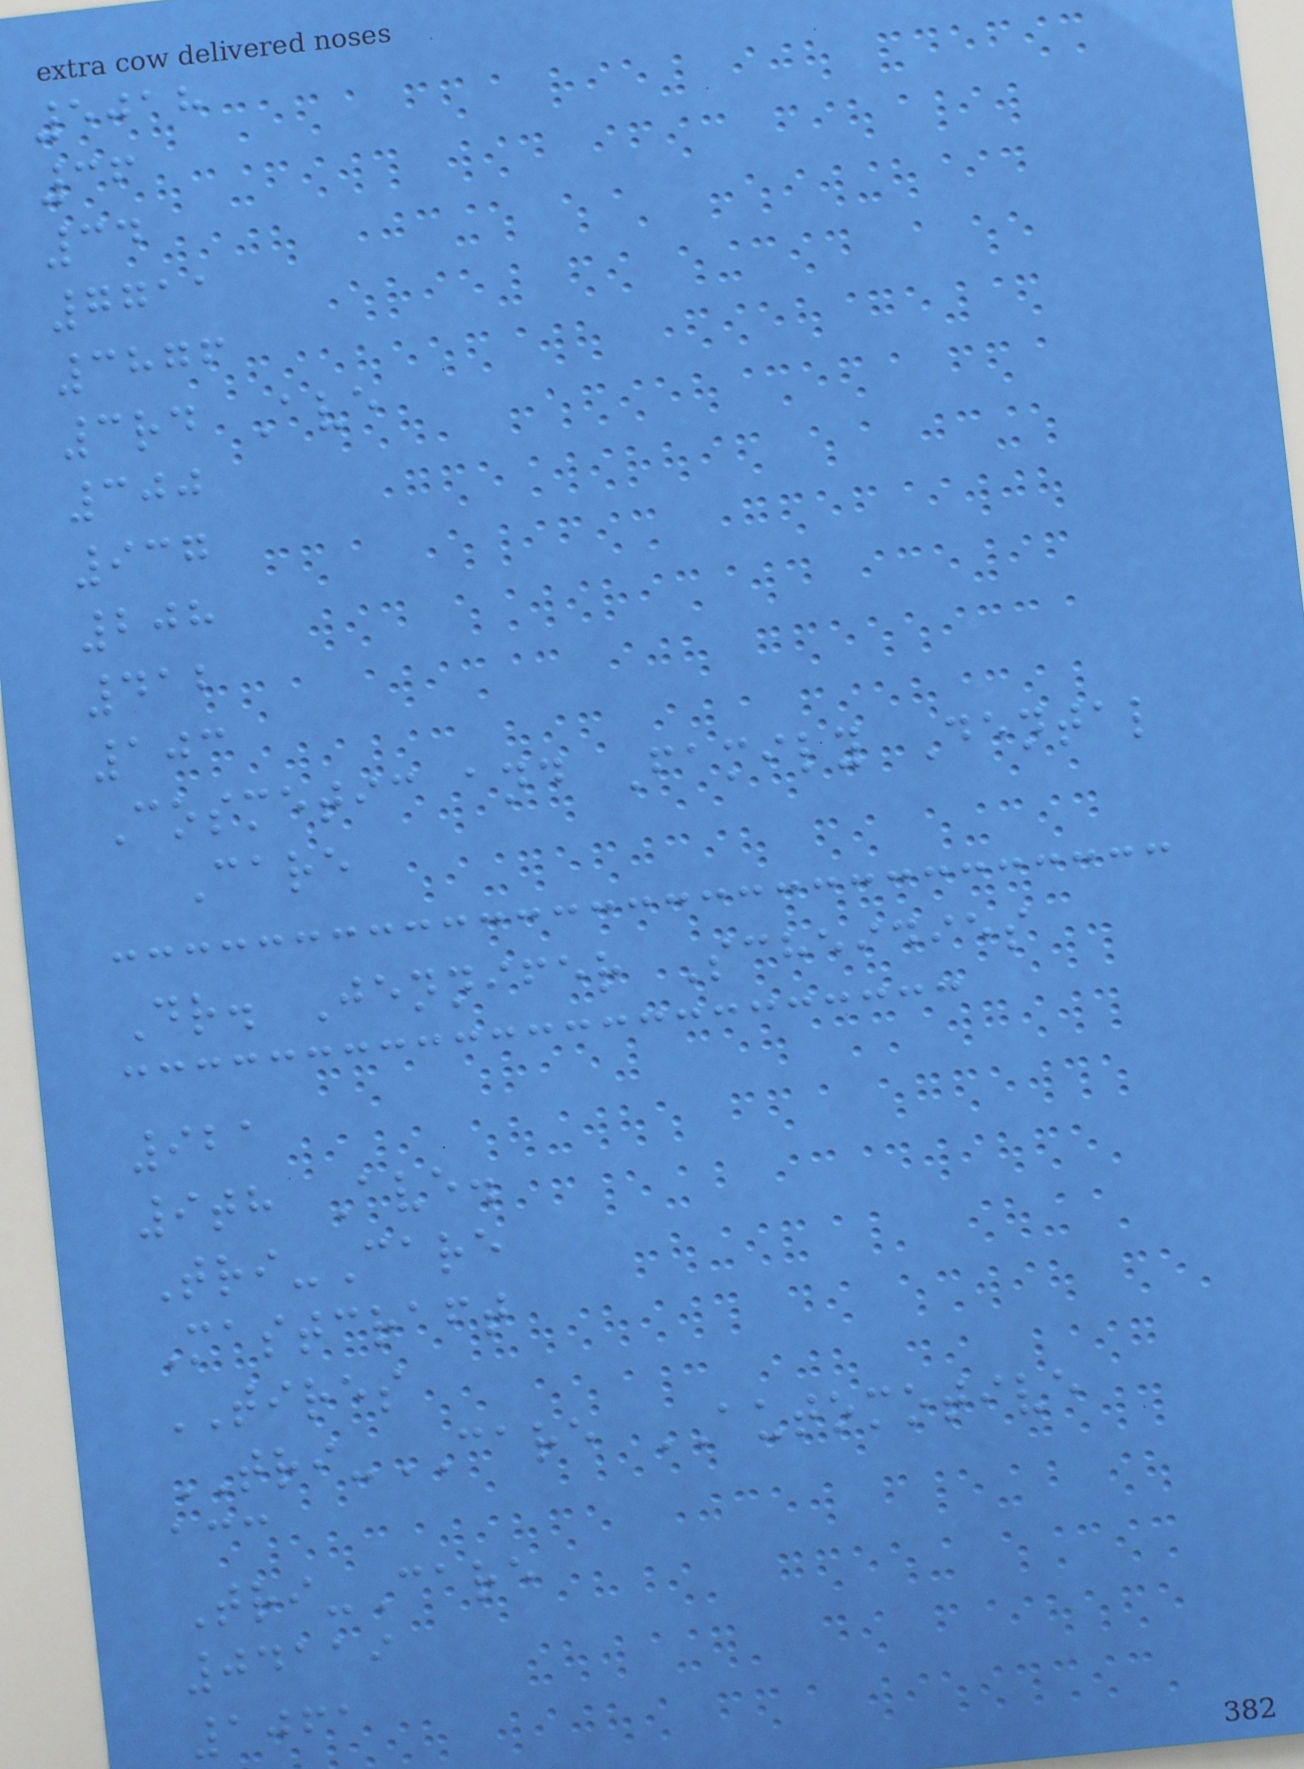5018
36
34
7711
3876
3rd Ave
300
937
208
412
103
Cosmetic and Family Dental
Care
Dr. Jennifer Scheidies
921
9th Ave.
Tri-Care
Mastcraft
TIRES
TRI-CARE AUTOMOTIVE
acc
Tri-Care
04119
1061
